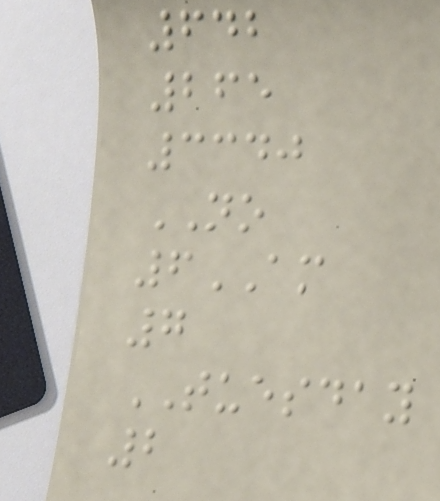642
265
3340
NO
6AM
7
TUESDAY
2
